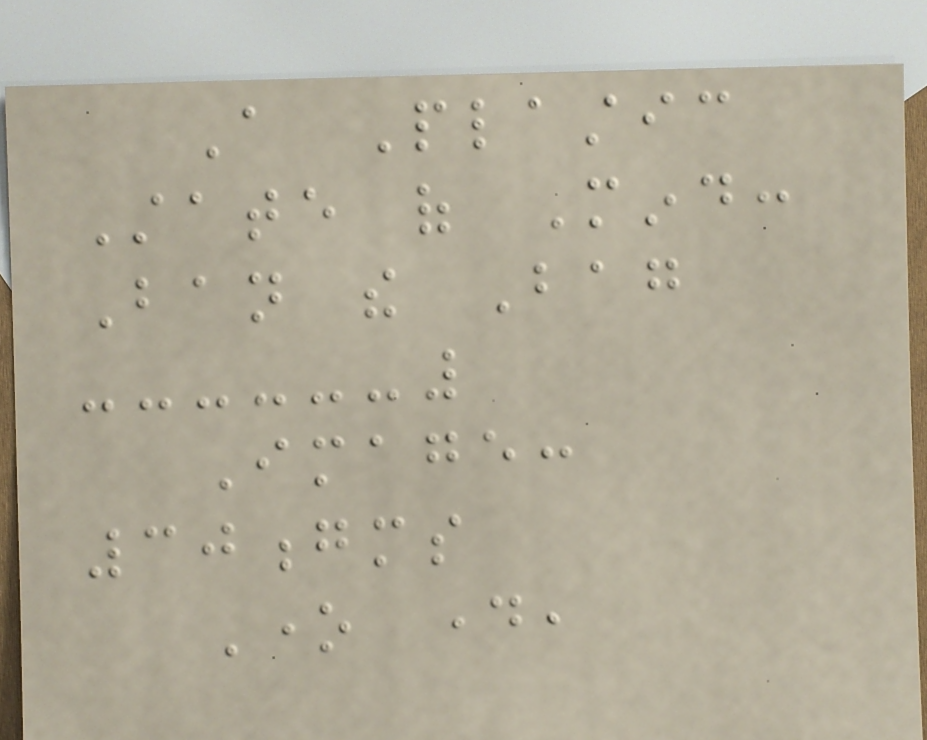A Plastic
State of Mind:
Ban the Bag
Image:
30gms
One day,
